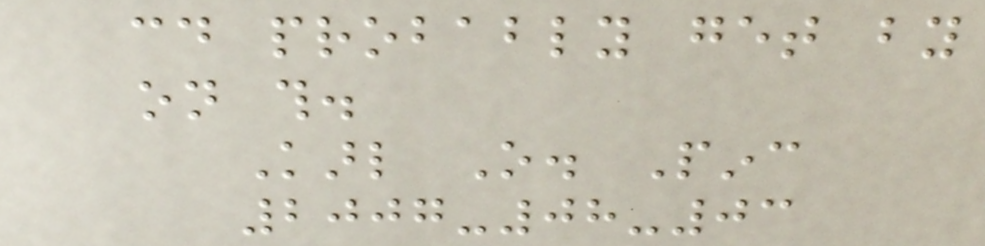could probably get by
on this.
Karl O. Pinc
2007-08-03
